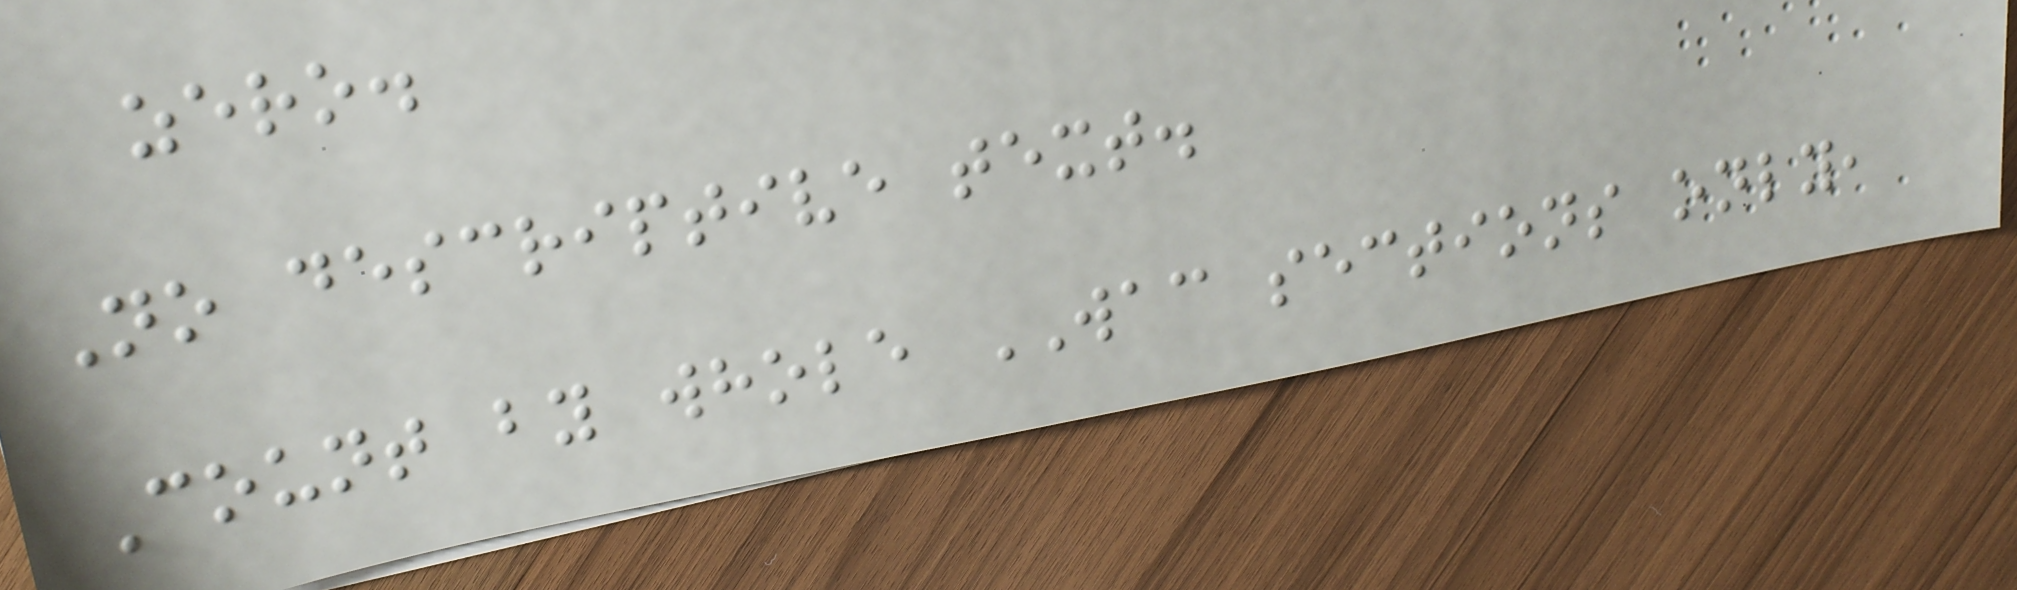zero.
No descriptive text.
Count by whole WAC sections only,
